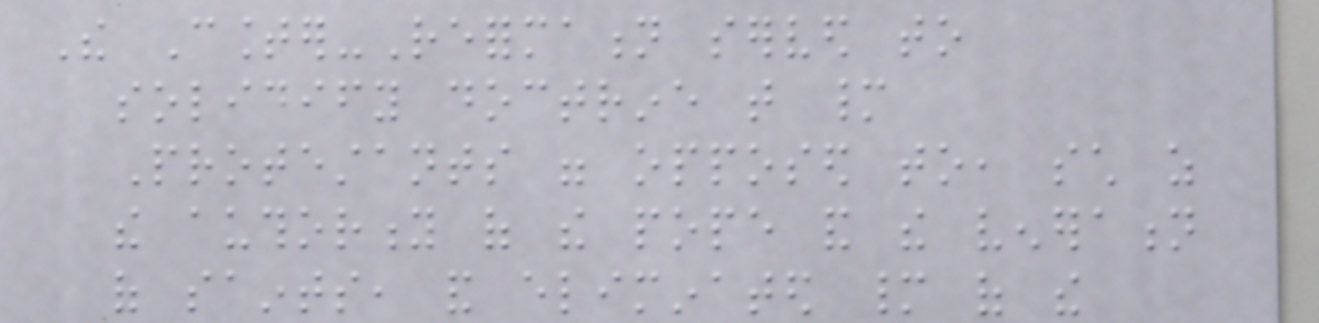The Counter-Reformation served to
solidify doctrine that many
Protestants were opposed to, such as
the authority of the pope and the veneration
of saints, and eliminated many of the
